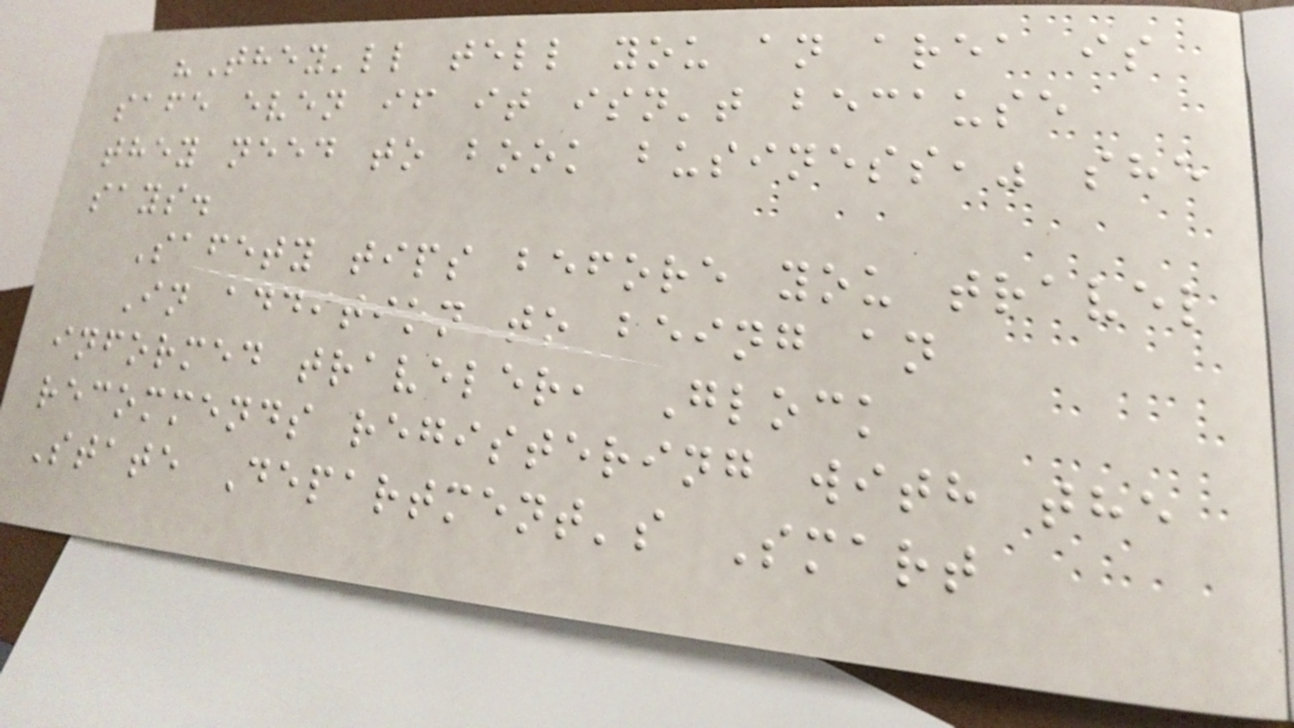"They'll tell you an area is
safe even if it isn't because
they need to book business," she
says.
Safety tips before you travel
In addition to being an
informed traveler, Glock
recommends registering with the
State Department's Smart
